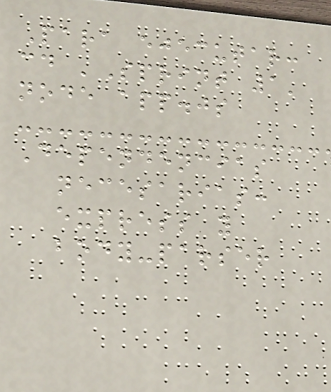Para ejecutar:
cd 'Sprint 1'
node app.js
Dependencias
necesarias:
express y
body-parser
